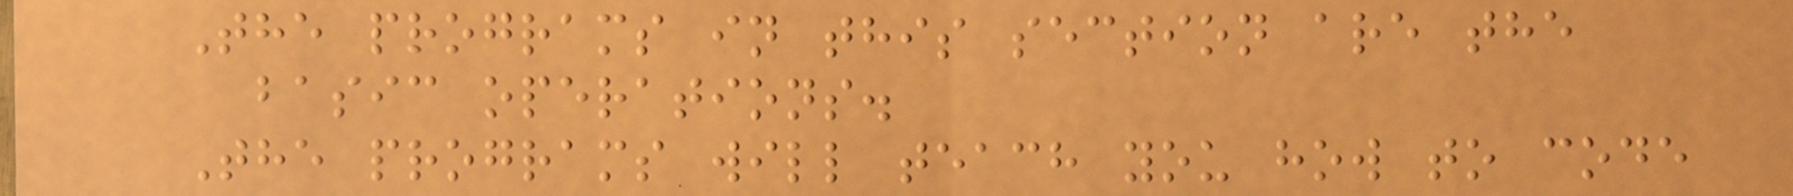The programs in this section are the
basic operations.
The programs will teach you how to code
